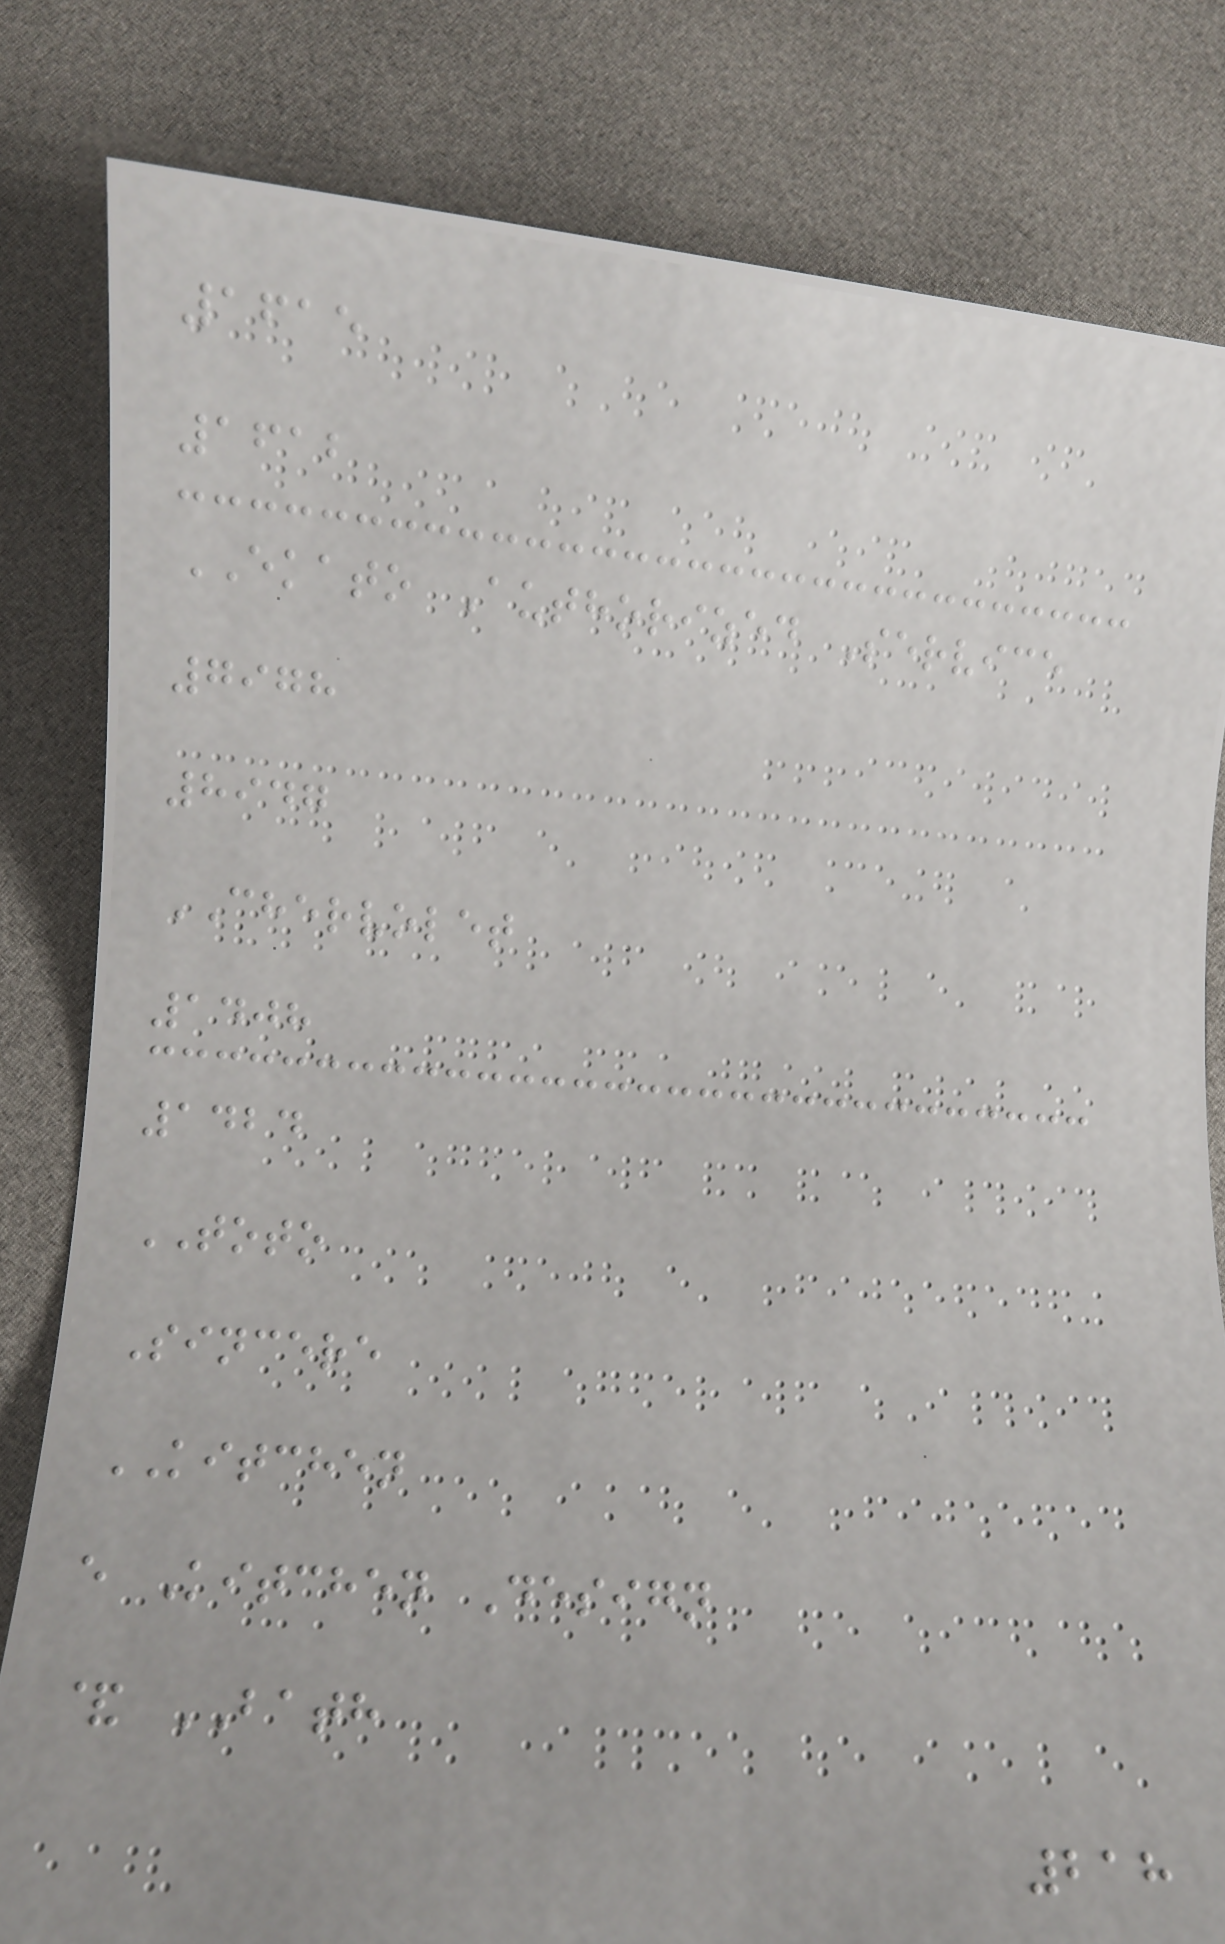1615
1612
EKATO Authorized Service
7978
8947
CHERVOLET
1408
1424
TOTO
Sincere
KITCHEN
e Kitchen Design
& BATH
218
